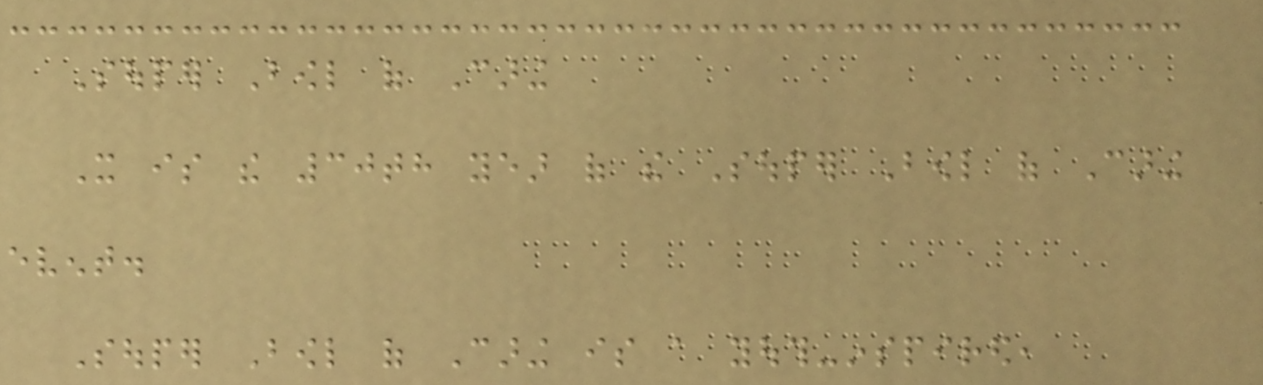Souper Bowl of Caring
It is the 30th year of the Souper Bowl of Caring
event.
Souper Bowl of Caring is a youth-inspired,
